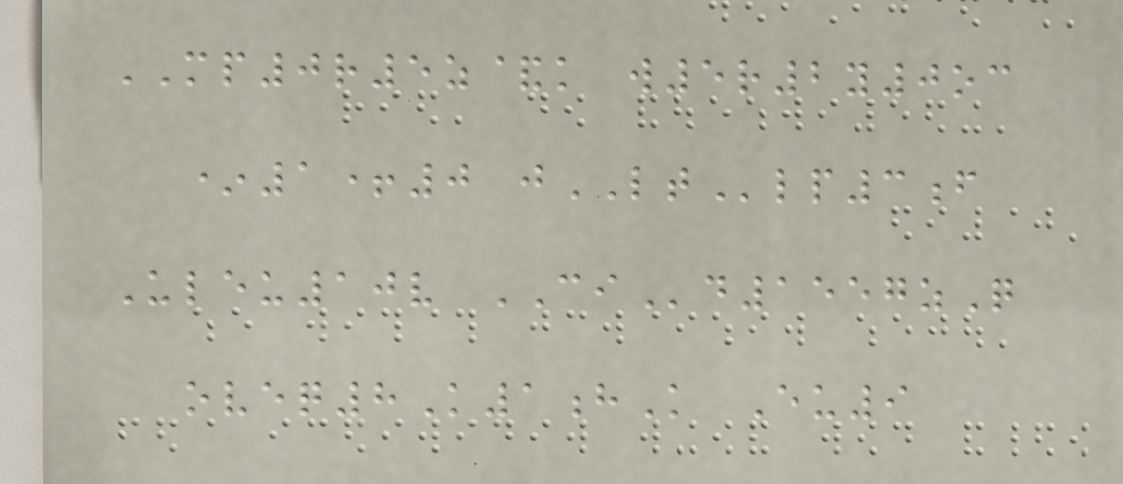MP0r5z&k w5r2y0oc
*1+0 jLTlp3f
Uleu10v CId1557zQ
oveq8K1hK Eu9
